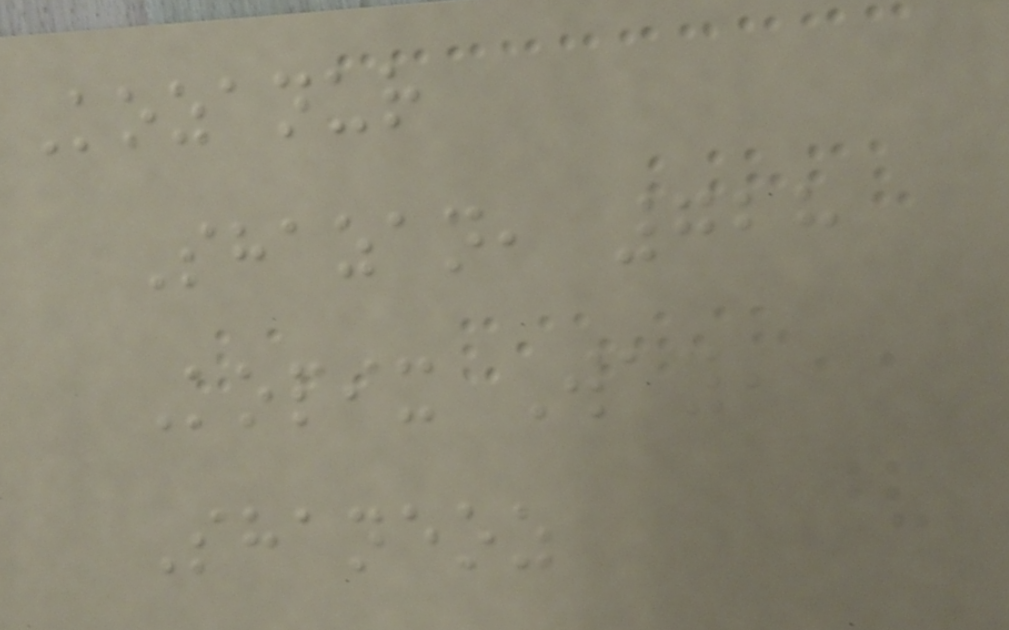Kozanur
Shazan, 728
Kopix Way,
Shaneoz
